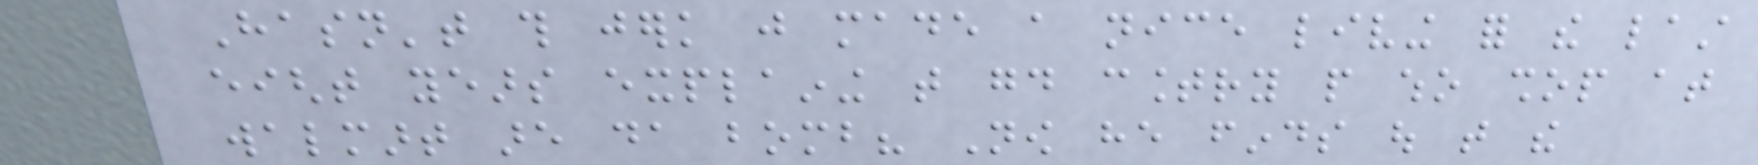Hasn't this jerk just made a nice living for the last
eight years explaining that good country people who shop at
walmart are da bomb? Now he finds out that the
